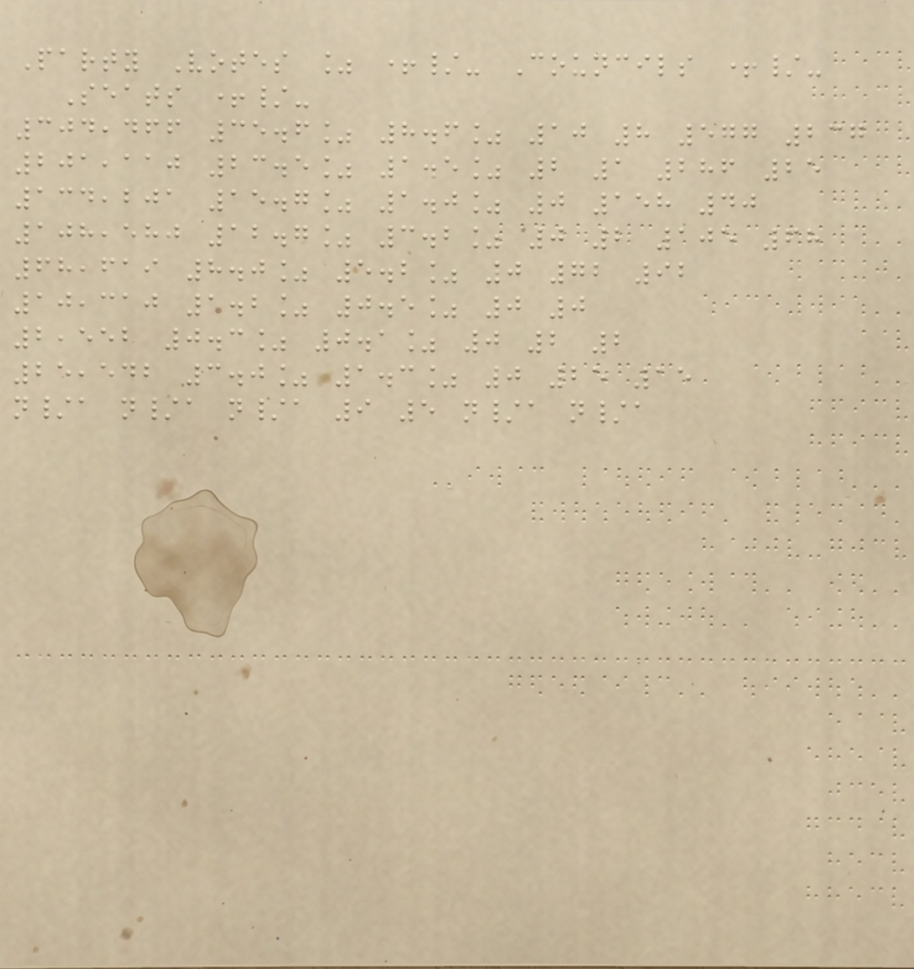Party Votes % +/- Councils +/-
Seats +/-
304,466 35.6% 8.6% 10 8 577 237
201,110 23.5% 1.5% 2 1 286 25
134,201 15.7% 1.0% 0 158 40
108,580 12.7% 3.2% 0 2 105 68
68,619 8.0% 5.2% 0 72 92
10,310 1.2% 0.5% 0 0
2,552 0.3% 0.1% 0 2 2
25,542 3.0% 1.3% 0 25 15
n/a n/a n/a 9 5 n/a n/a
